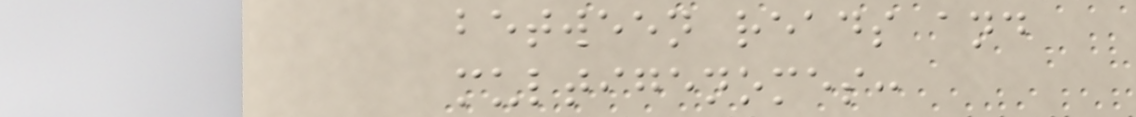between reads and
multigenomes:
